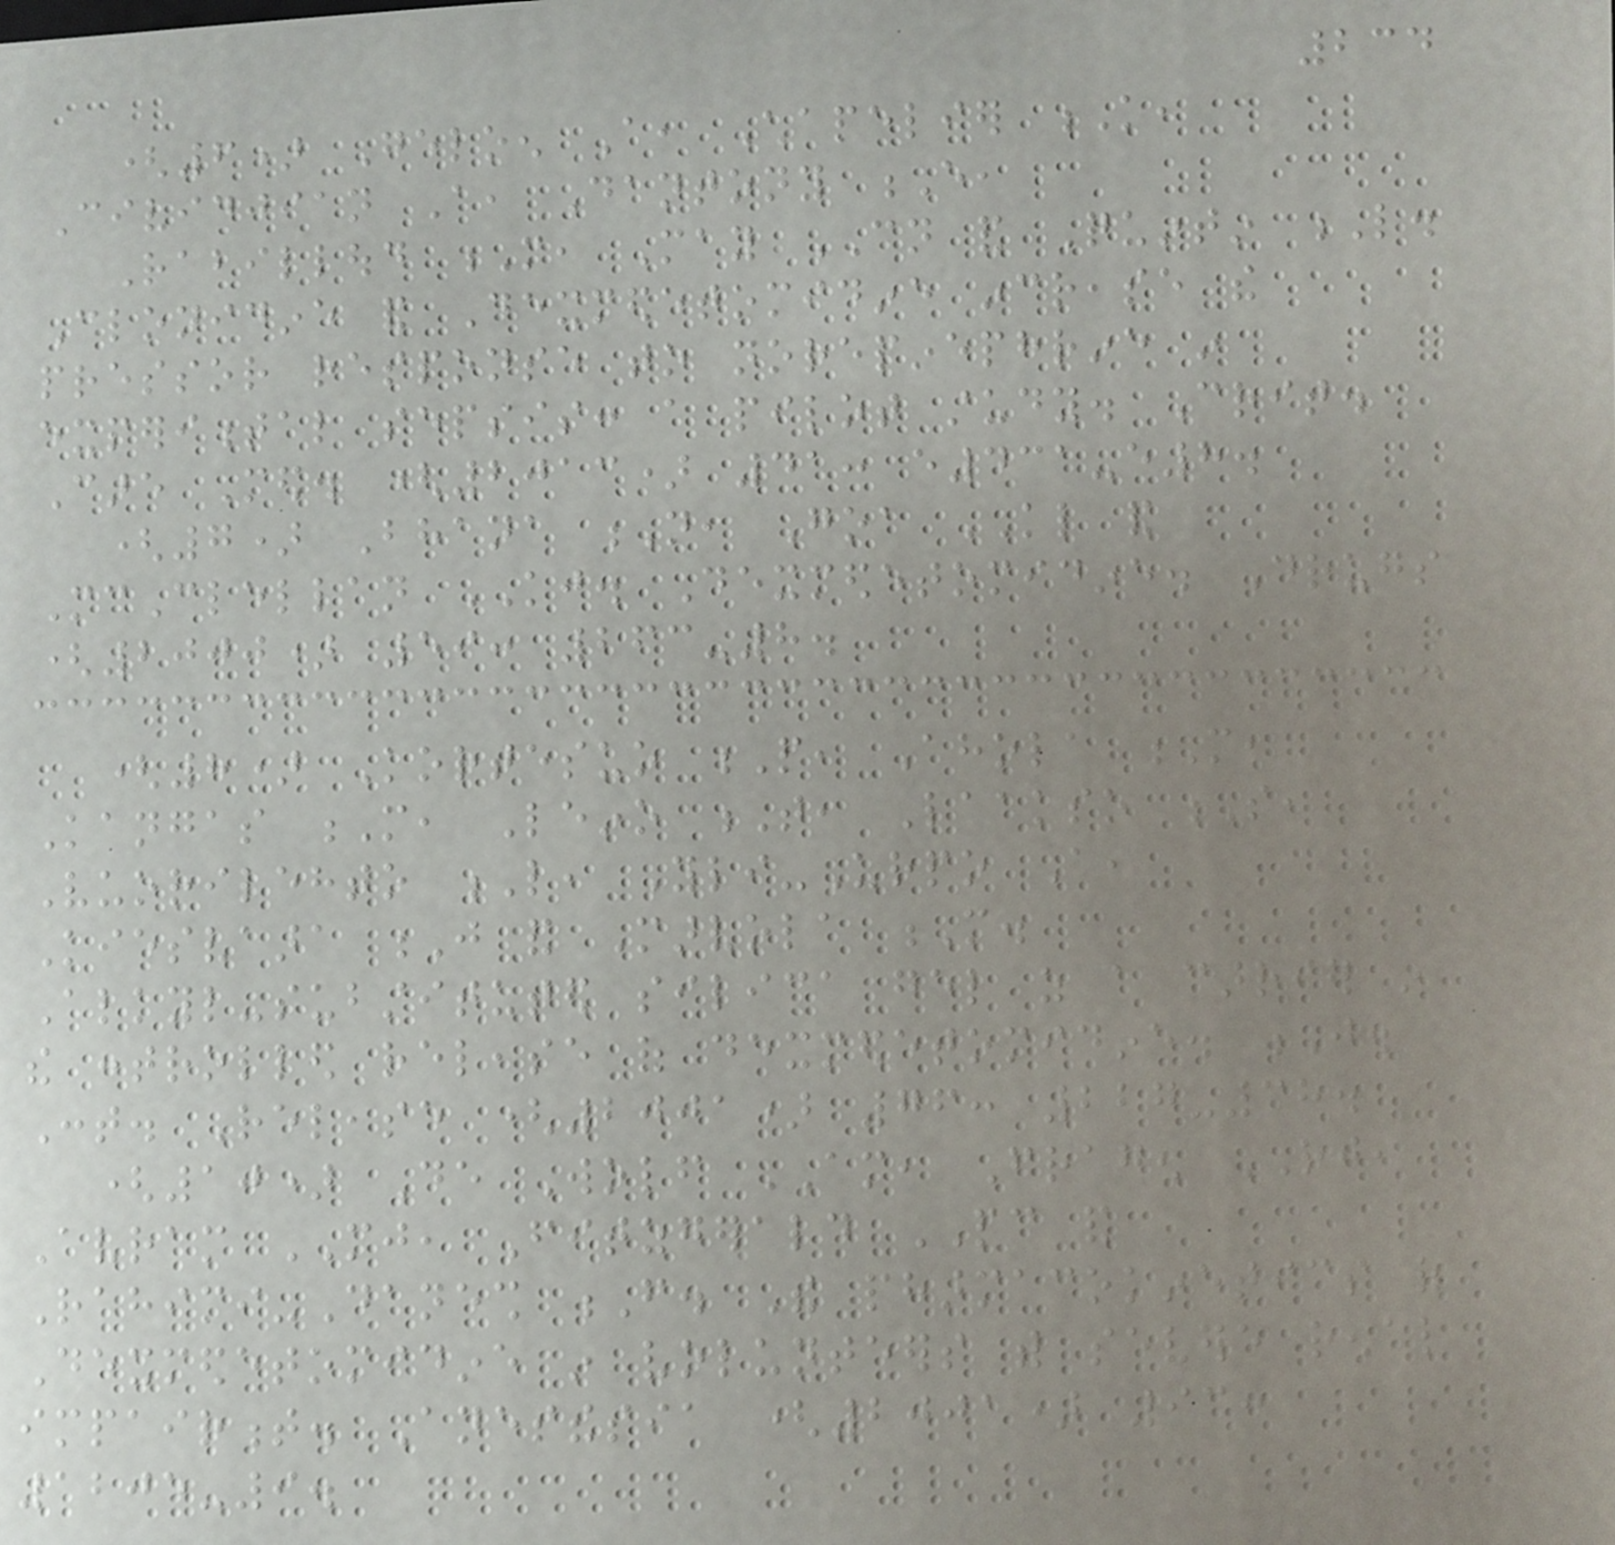234
(6) Geloen A, Chapelier K,
Cividjian A, Dantony E,
Rabilloud M, May CN and Quintin L.
Clonidine and Dexmedetomidine increase the
pressor response to norepinephrine in
experimental sepsis: a pilot study. Crit.
Care Med. (2013) 41: e431-e8.
(7) Bhana N, Goa KL and
McClellan KJ. Dexmedetomidine. Drugs
(2000) 59: 263-8.
(8) Kortesuo P, Ahola M,
Kangas M, Leino T, Laakso S,
Vuorilehto L, Yli-Urpo A,
Kiesvaara J and Marvola M.
Alkyl-substituted silica gel as a carrier in
the controlled release of dexmedetomidine. J.
Cont. Release (2001) 76: 227-38.
(10) De Wolf AM, Fragen RJ,
Avram MJ, Fitzgerald PC and
Rahimi-Danesh F. The pharmacokinetics of
Dexmedetomidine in volunteers with severe renal
impairment. Anesthesia (2001) 93:
1205-9.
